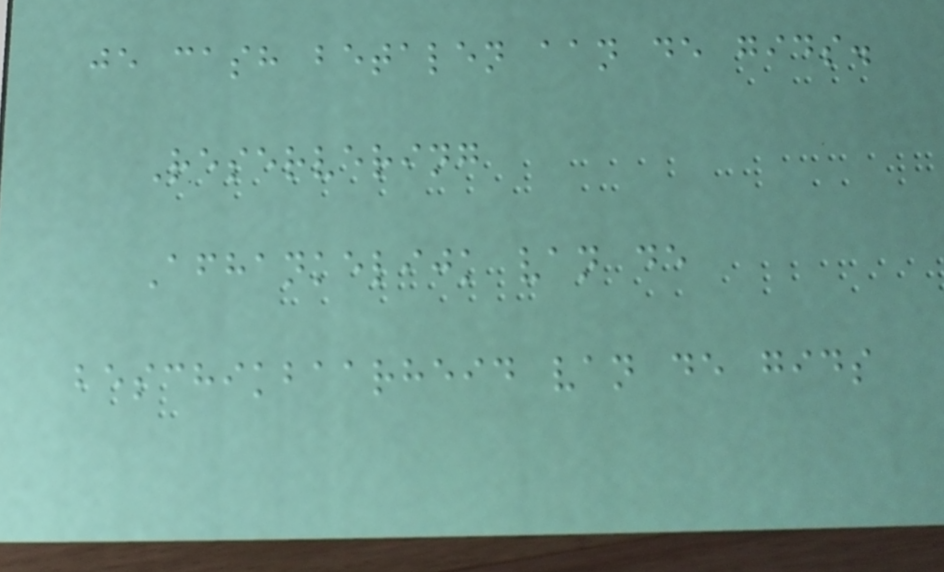je cash betalen aan de gids.
Reservering
Afhankelijk van de
beschikbaarheid van de gids
